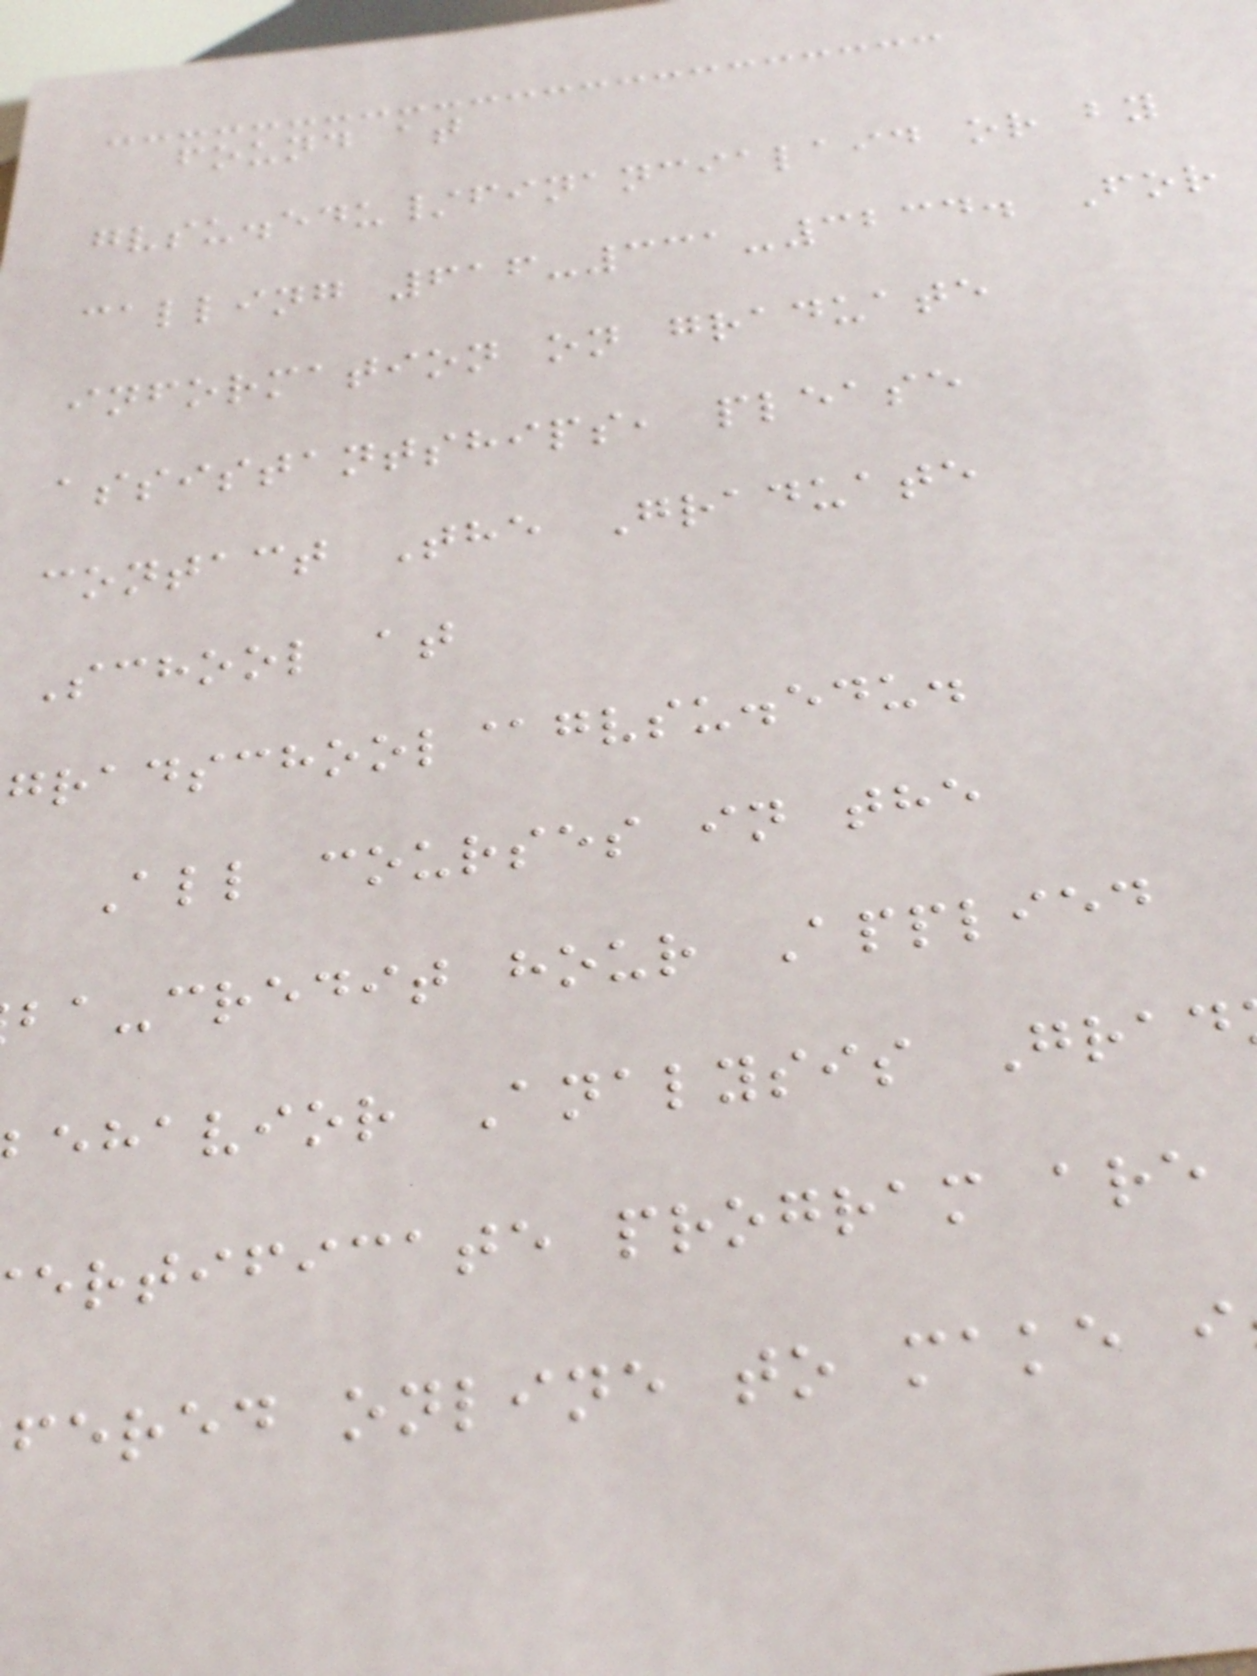found at
gvsu.edu/financialaid or by
calling 616-331-3234. For
information on graduate
assistantships, please
contact The Graduate
School at
gradschool@gvsu.edu.
All courses in the
ba-credit hour Applied
ehavior Analysis Grad
ertificate program are
fered online to make i
